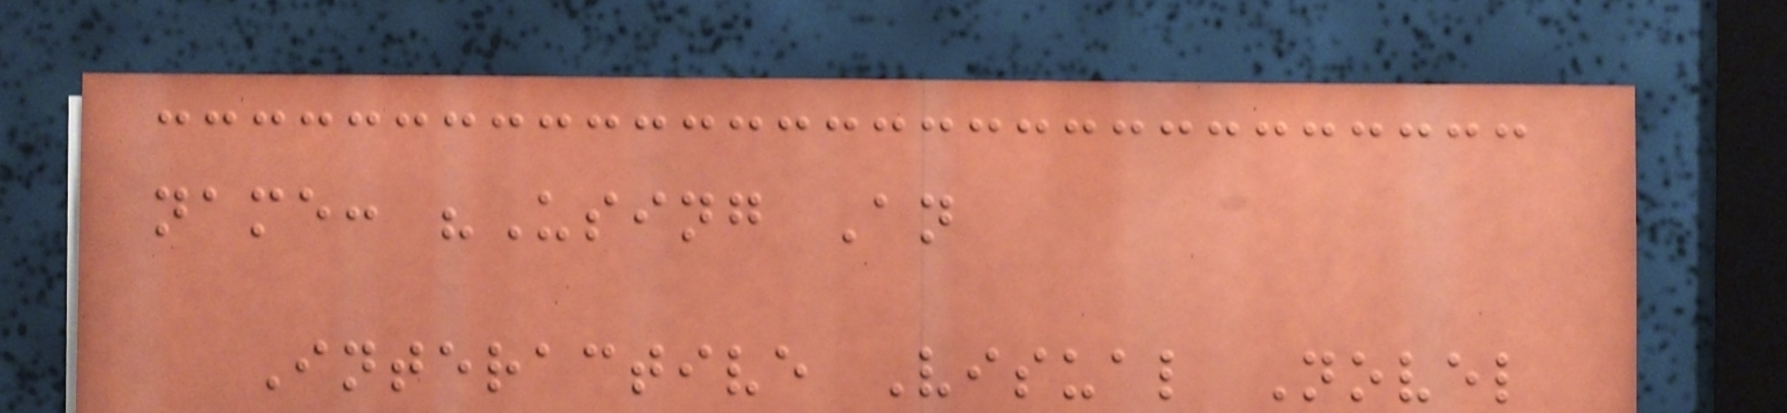name: "Using An
Interactive Visual Novel
